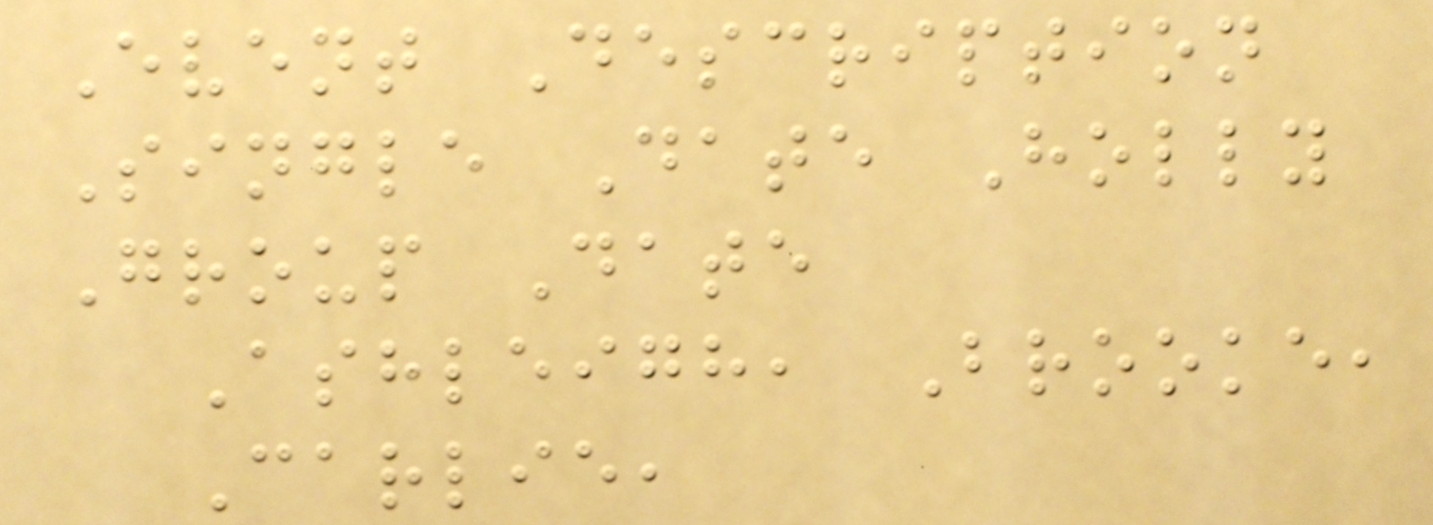Event Description
Single Date Holly
Group Date
Ashleigh, Brooke,
Carlie,
